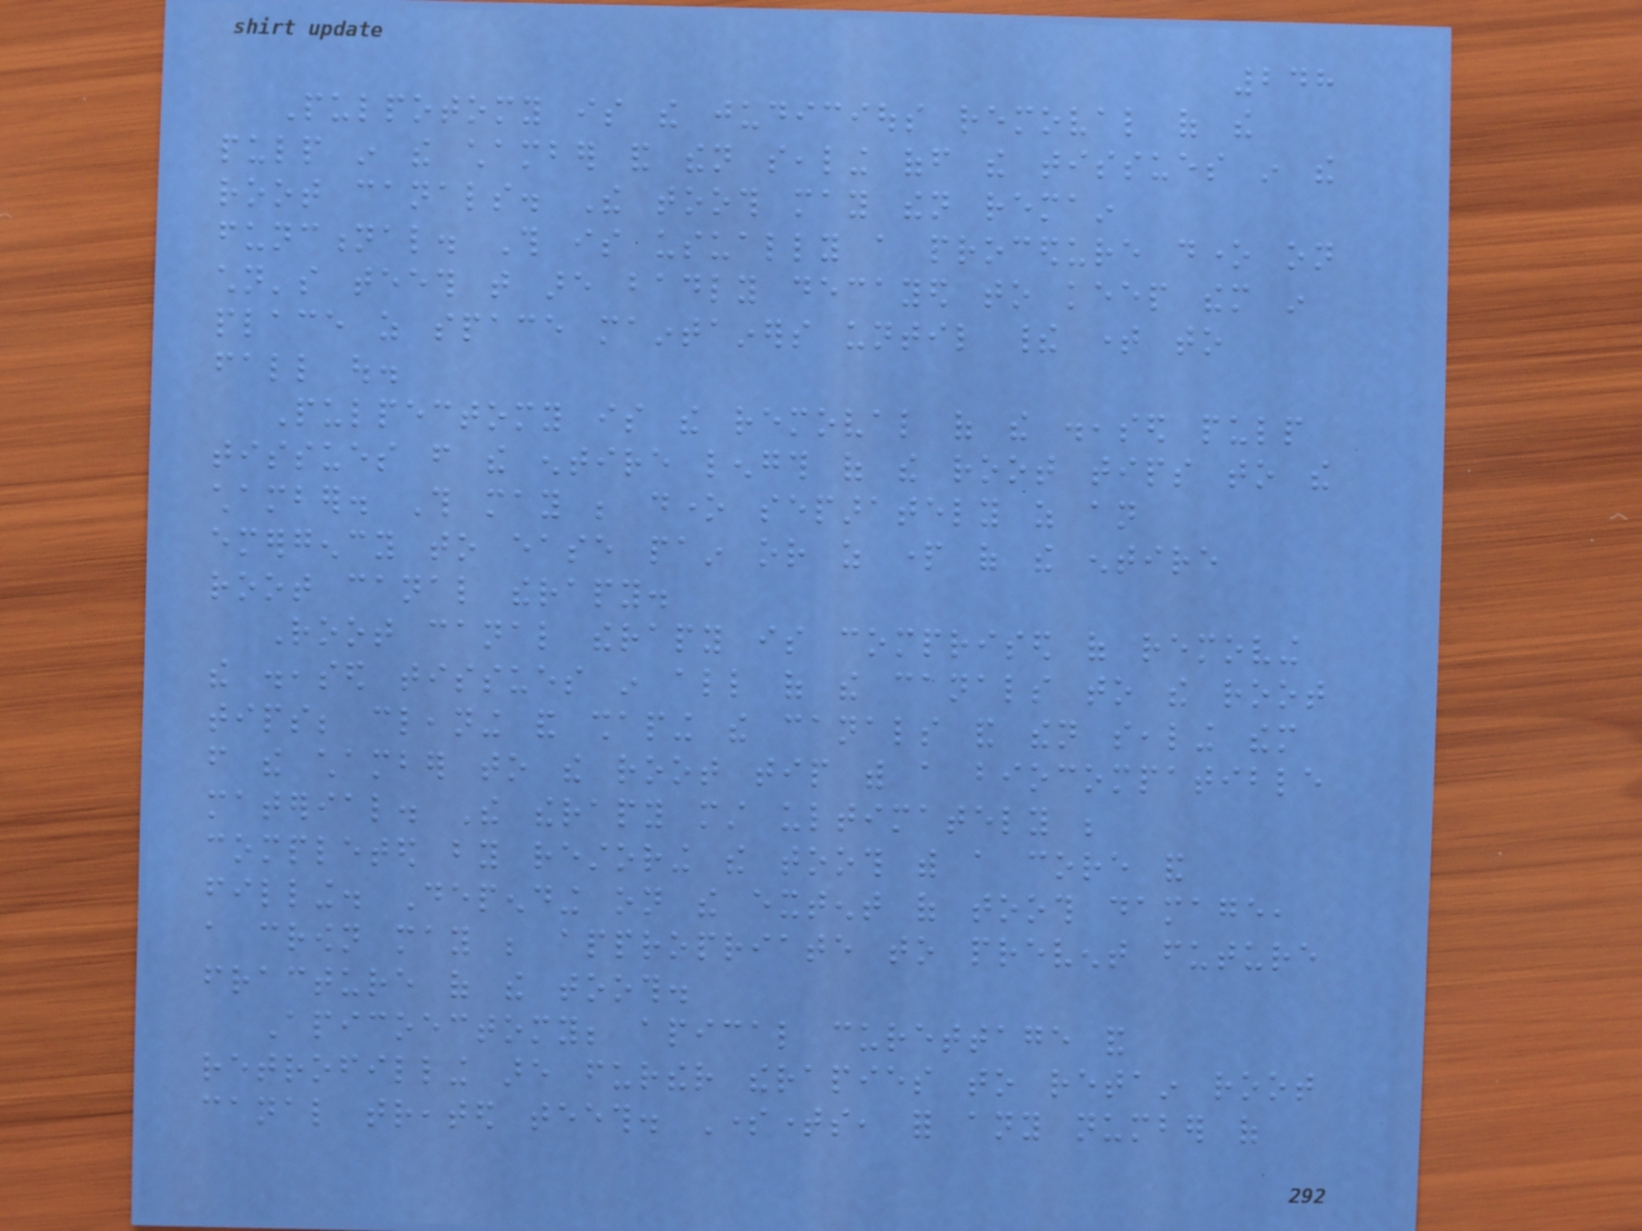248
Pulpotomy is the judicious removal of the
pulp in the chamber and then sealing off the tissues in the
root canals. The tooth may then remain
functional. This is usually a procedure done on
children's teeth that are badly decayed to keep them in
place as space maintainers until their time to
fall out.
Pulpectomy is the removal of the diseased pulp
tissues from the entire length of the root tips to the
chamber. This may be done separately as an
emergency to ease pain or as part of the entire
root canal therapy.
Root canal therapy is comprised of removing
the diseased tissues in all of the canals to the root
tips; cleaning and shaping the canals and then sealing them
from the chamber to the root tip with a biocompatible
material. The therapy must ultimately be
completed by restoring the tooth with a core and
filling. Depending on the extent of tooth damage,
a crown may be appropriate to prevent future
fracture of the tooth.
Apicoectomy; apical curettage and
retrofilling are further therapies to retain root
canal treated teeth. Sometimes, for any number of
